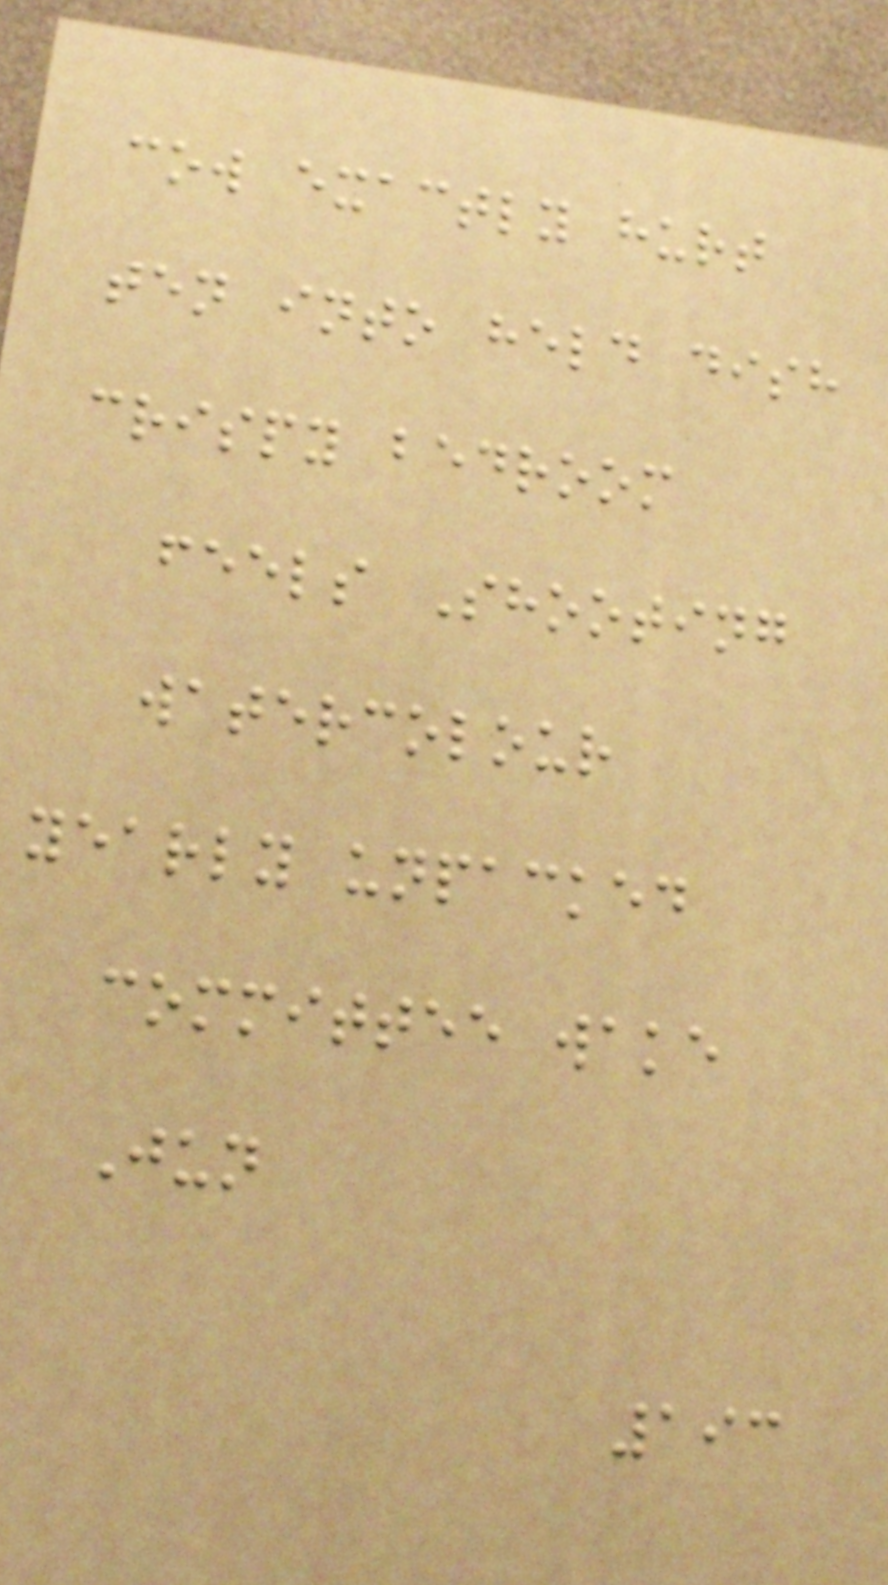cow exactly hurt
ten into held dish
crispy bedroom
feels Shooting
watercolour
yearly unpacked
committee wake
Jun
193
